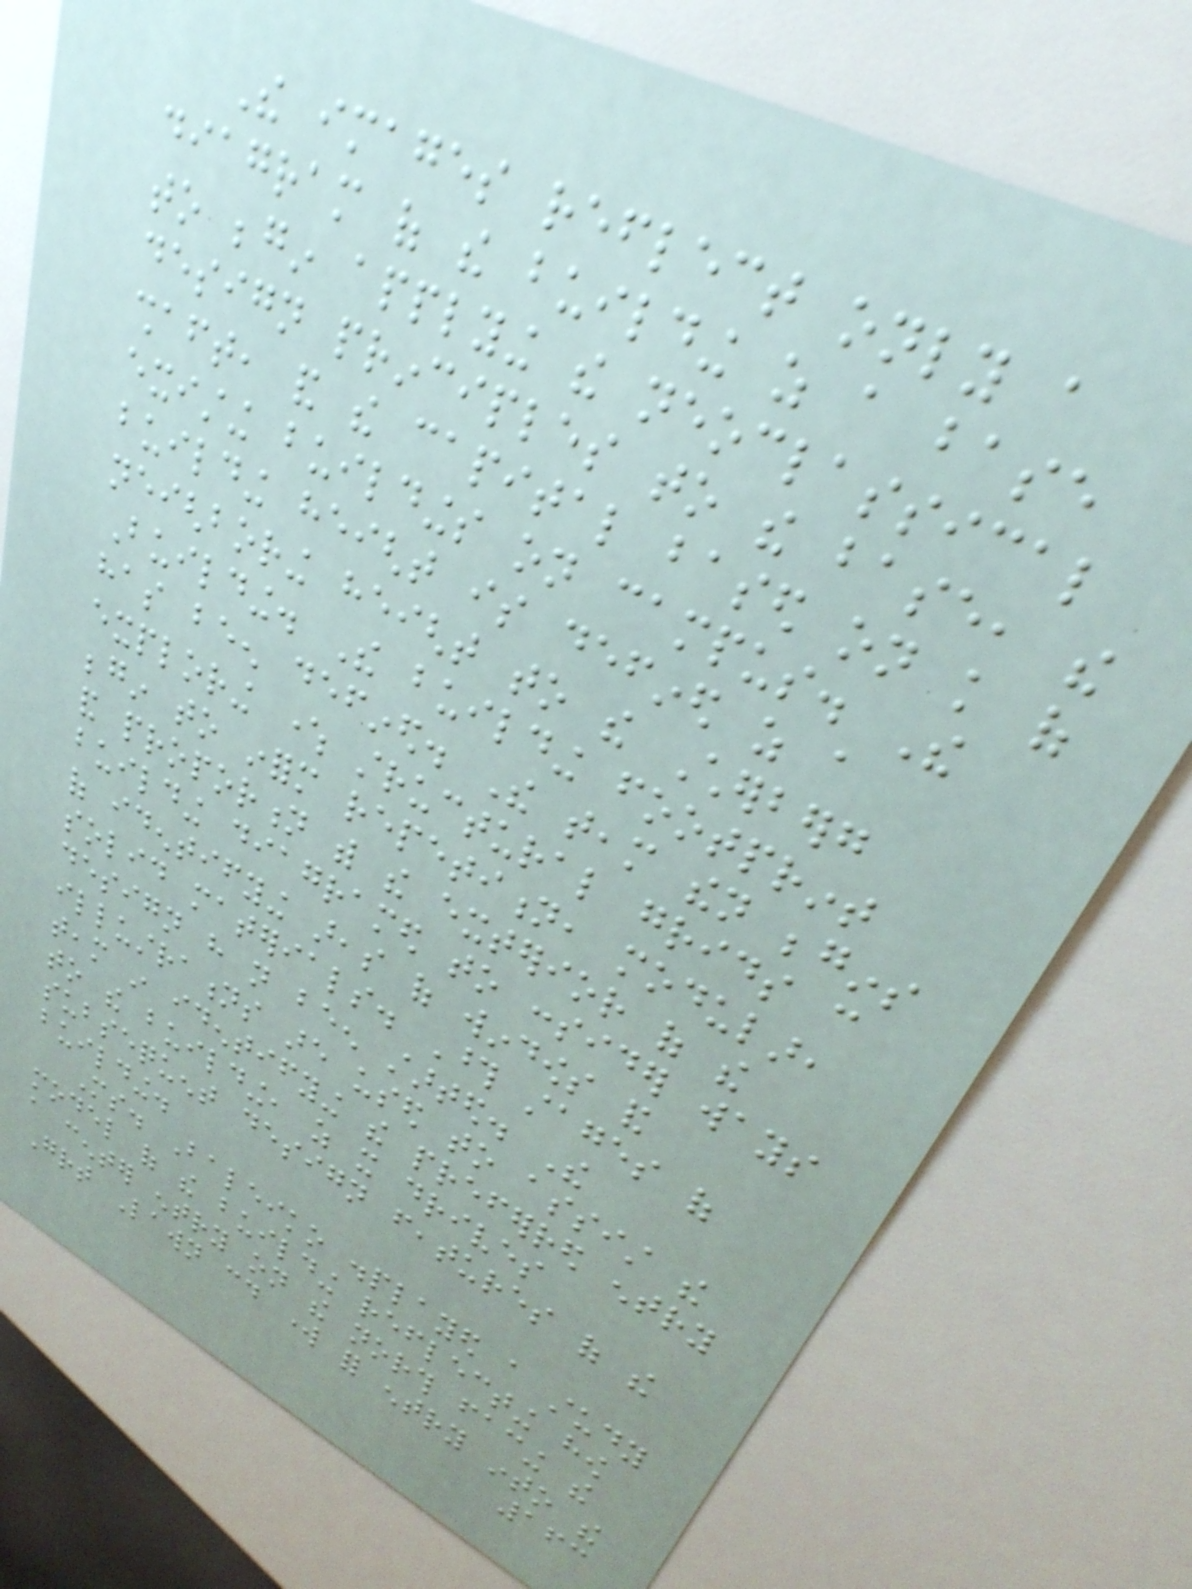The images reflect only a
diagram of the building as a base
to begin applying the neoclassical
design principles to the base, the
shaft, and the capital based on knowledge of
existing buildings on campus. The
building height is defined as a
neighboring height to the Cherberg
Building. The building footprint
has been defined. The team then begins
exploring where structural grids can
begin to inform repetition, modular,
and proportion with the exterior of the
building diagramed to consider ways
of identifying areas of windows and
solid materials. Those stages of
design have not been started. The
illustrations are used to assist the
team in identifying the preferred entry
to the building, as it drives
subsequent design features of the
building.
Ms. Baleiko displayed a study
model of the building reflecting how
a center entry on the north facing the
Great Lawn could work for entry into the
163
